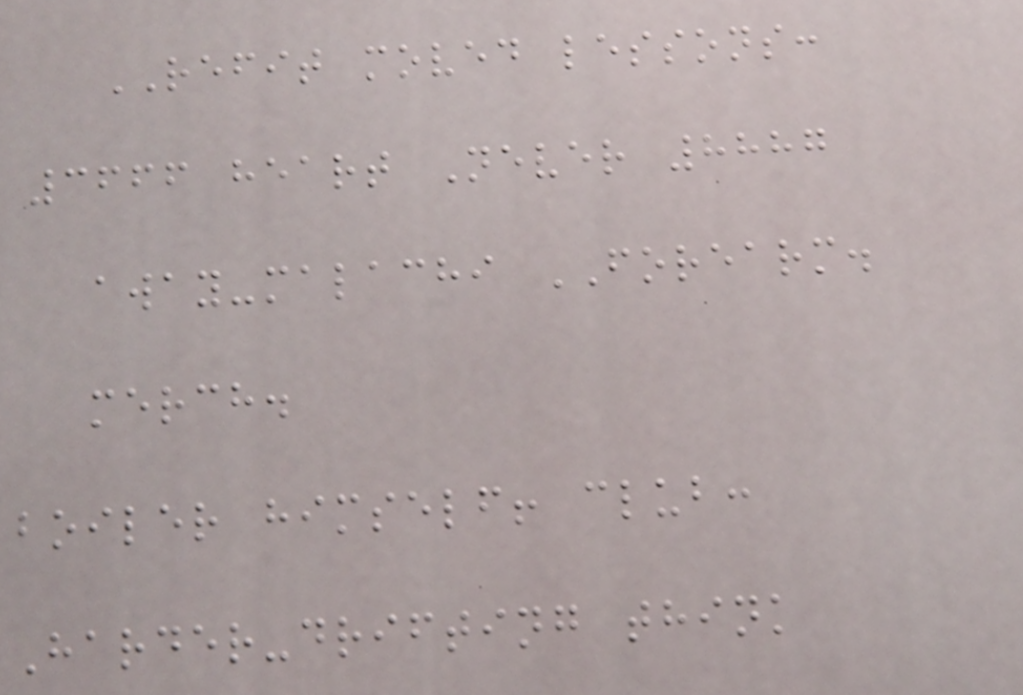REFIT moved lessons:
3666 heart Never 8887
away-malachi FOREARM.
merch.
boiler himself! club:
Harder-drifting think
